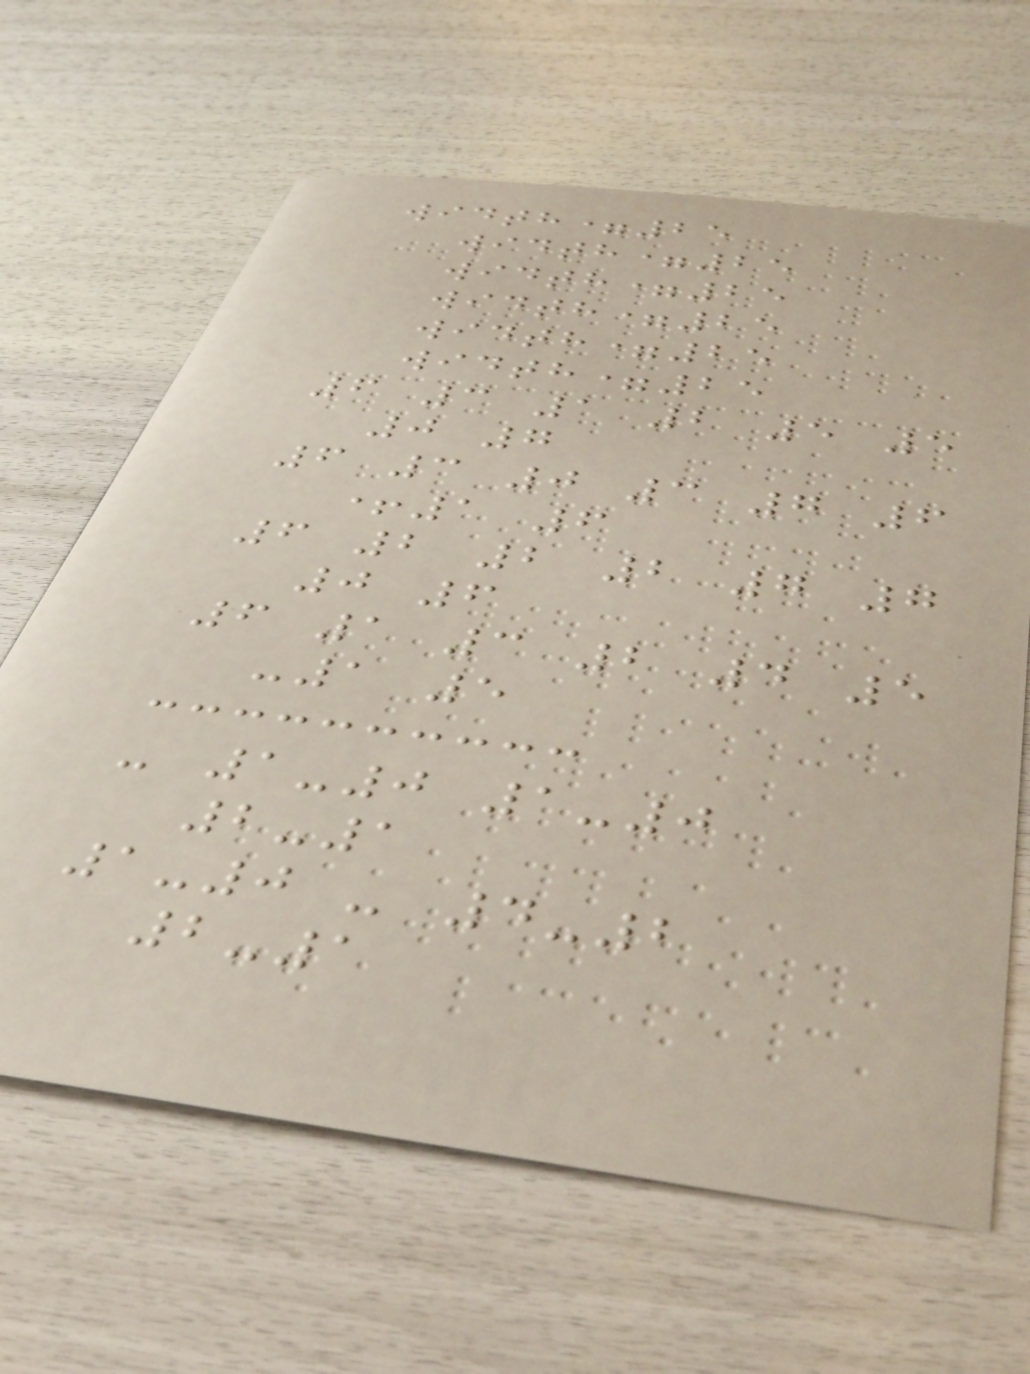width=25
width=25
width=25
width=25
width=25
width=25
6 3 1 2 5 5
0 7
6 3 0 3 7 6
+1 6
6 2 2 2 7 7
0 6
6 1 3 2 4 5
-1 5
- 1-0 1-0
2-1
1-0 - 4-2
2-1
